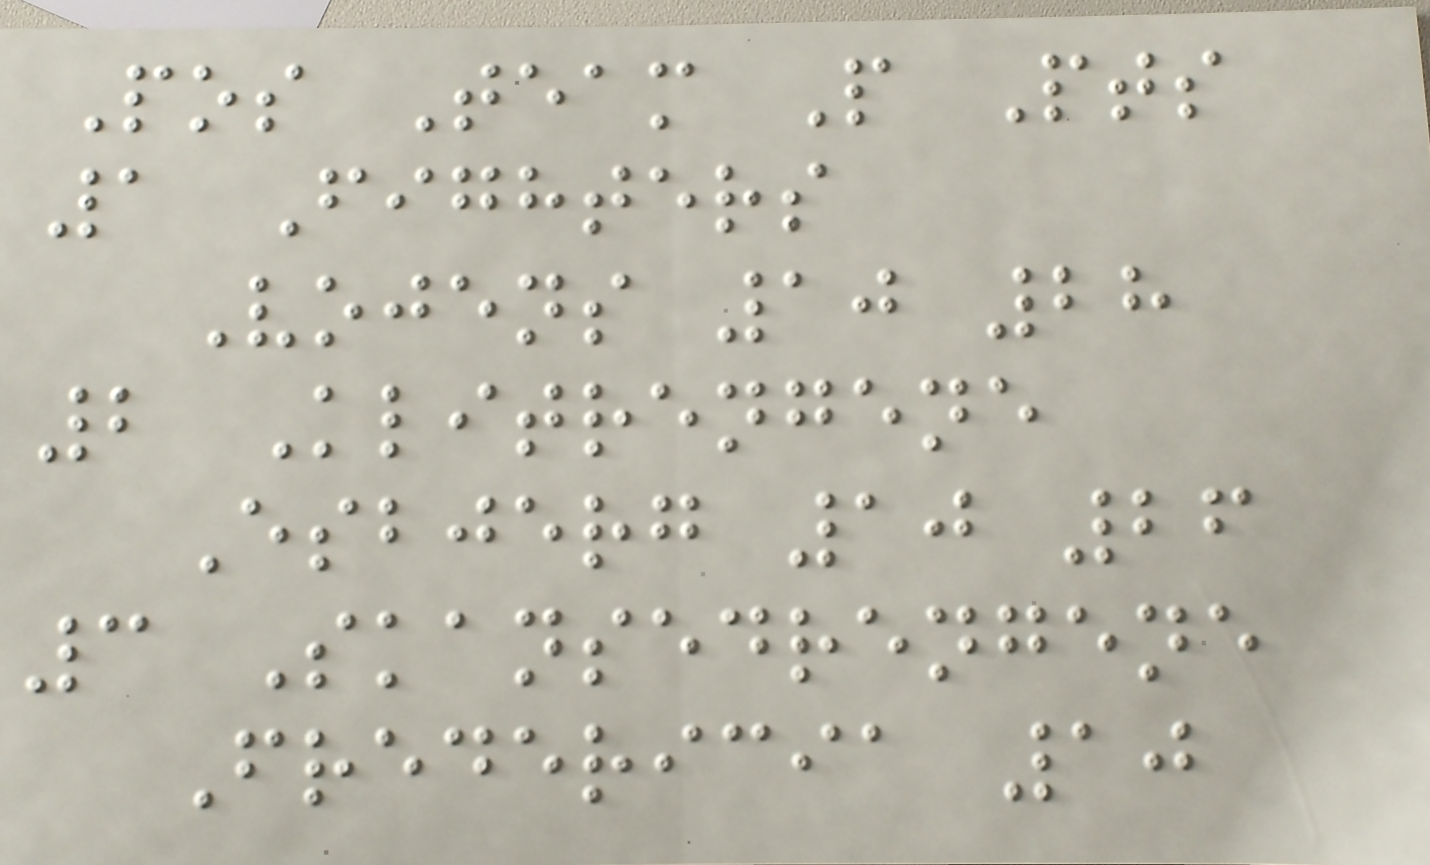Pos Team P Pts
1 Fighters
Vojens 10 28
2 Klitrengene
Esbjerg 10 26
3 Skansedrengene
Fredericia 10
